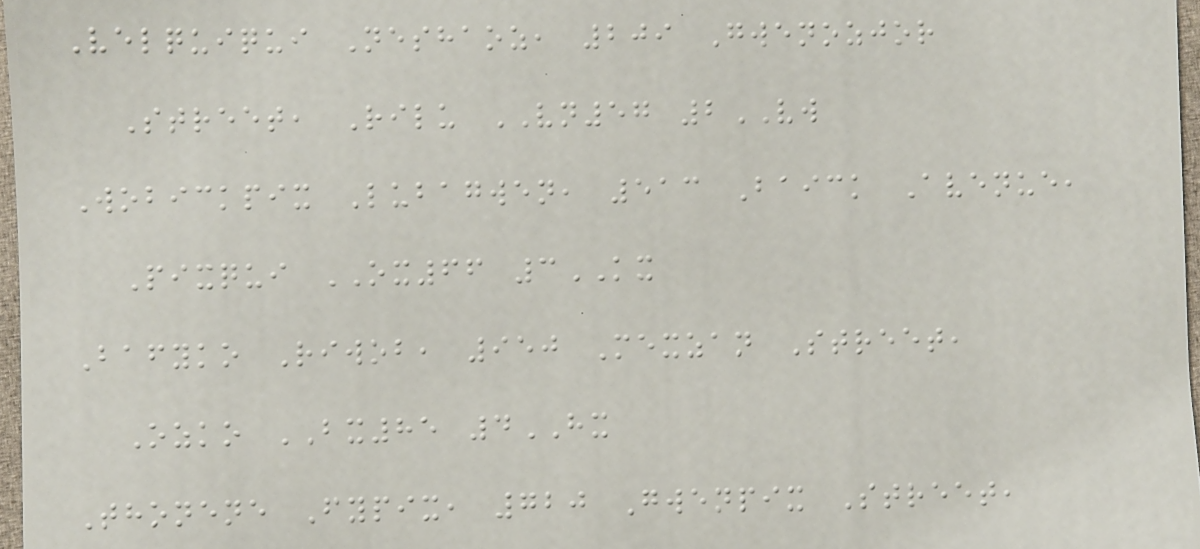Velquiqui Neshaoz, 209 Gwenozjor
Street, Rilu VN57 2VW
Wobickpix Lubagwen, 513 Baick Avenue,
Pixqui OX66 3KX
Bafyko Riwob, 950 Mexzan Street,
Ozko BX85 4HX
Thonene Fypix, 720 Gwenpix Street,
